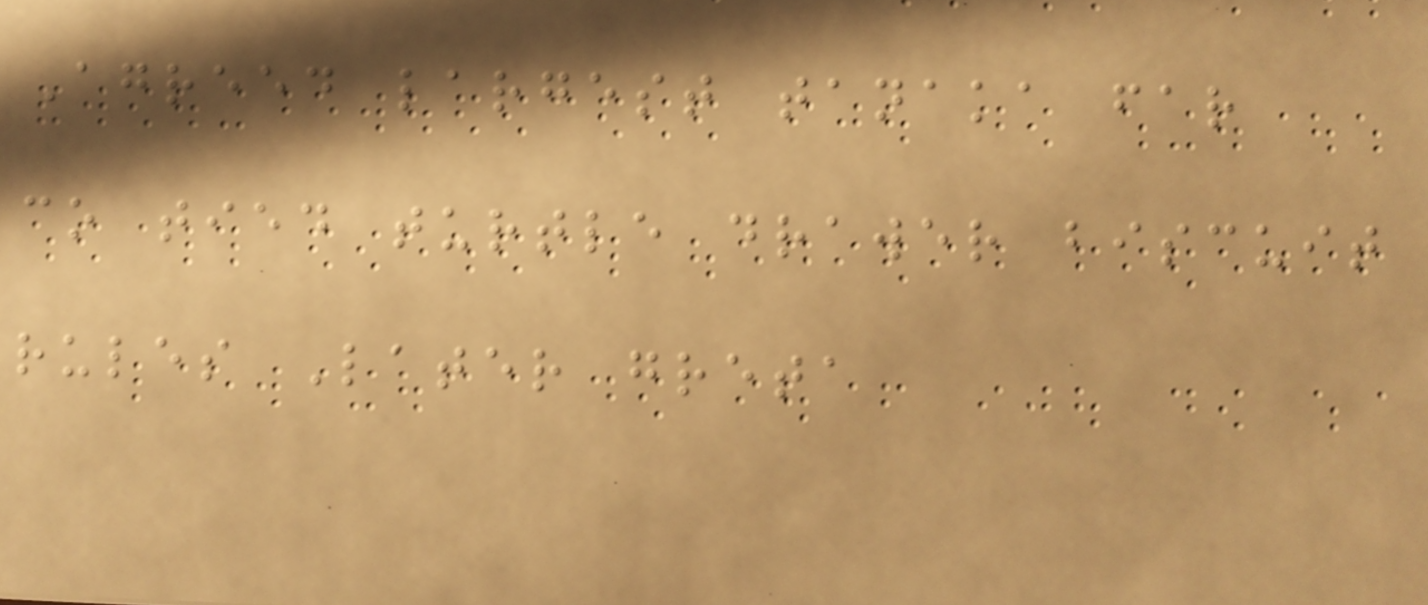Agreed largest tanaka far
co tied turtle drawer biscuit
rules Later greta
